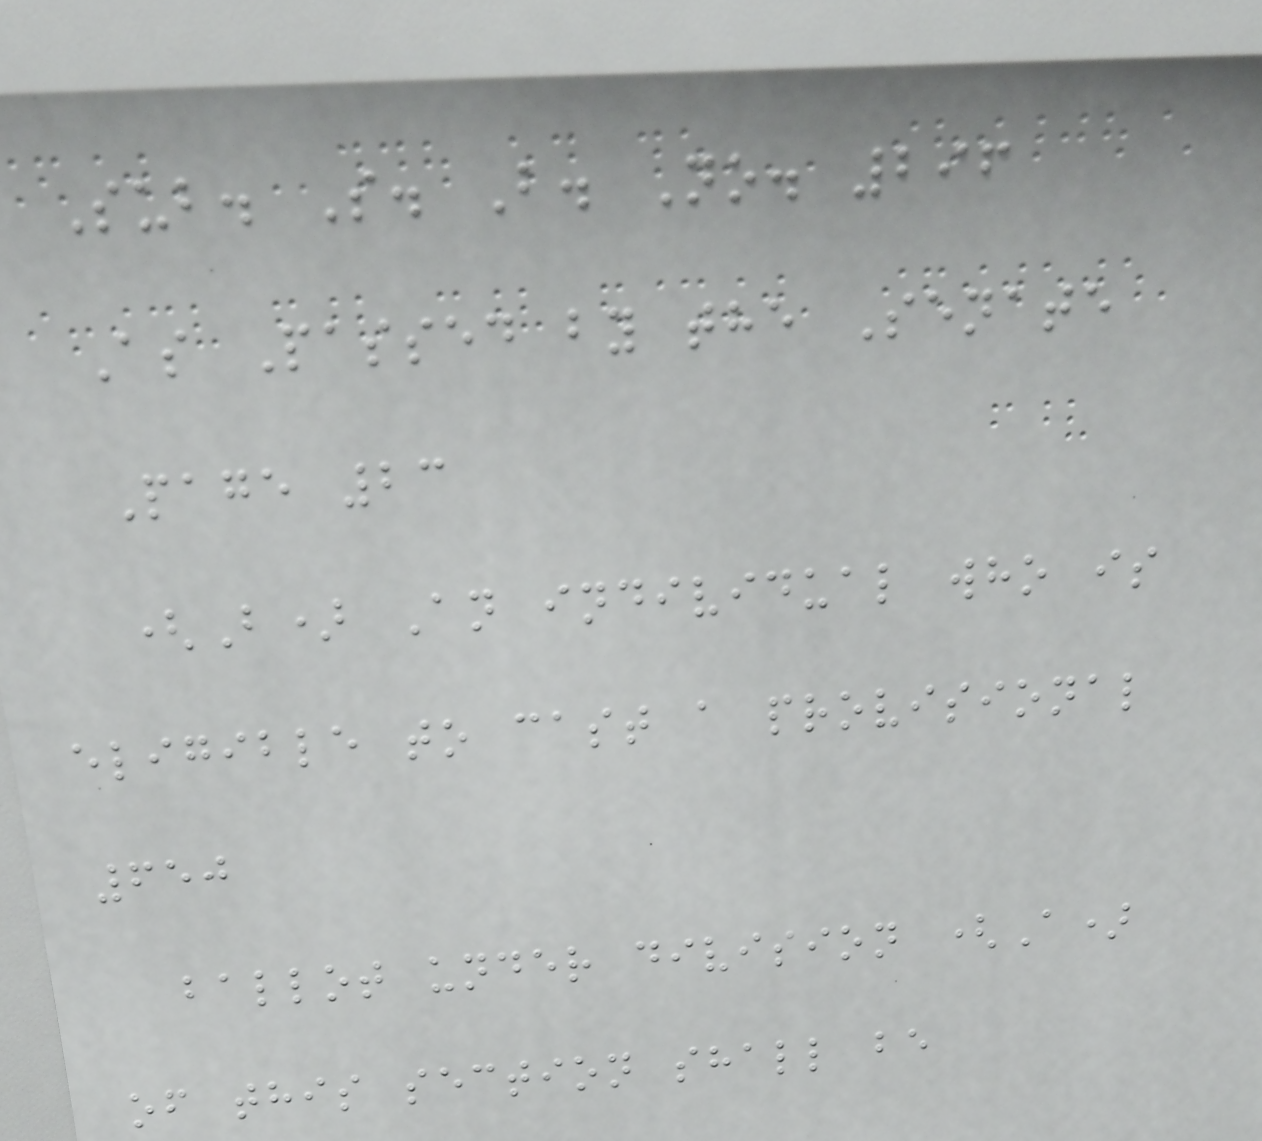Sub. S. B. No. 296
As Passed by the Senate
Page 23
(B) An individual who is
eligible to cast a provisional
650
ballot under division (A)
of this section shall be
